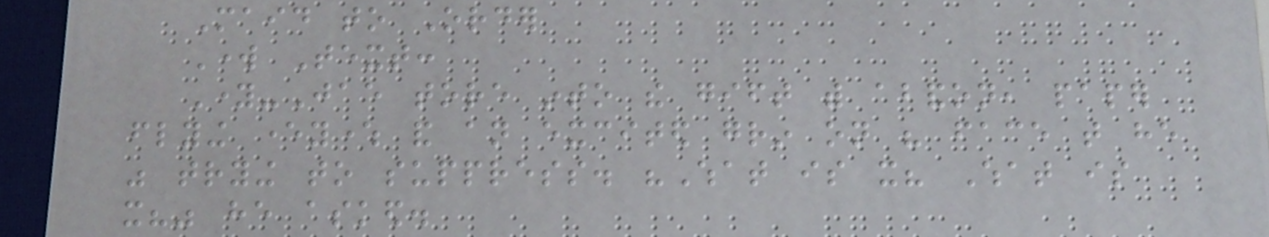Maid to Order
Work Text:
Young-Jae tore into the gift with abandon, paper
flying everywhere and an excited grin on his face that he
was trying to suppress. "What is it? What is
it?" he asked.
